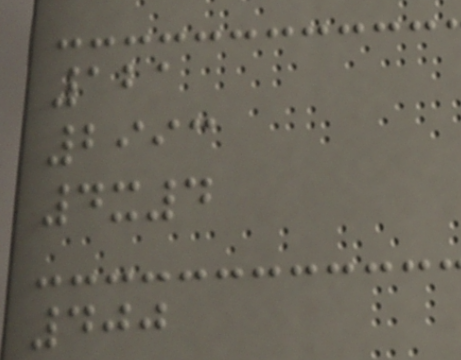121
2993
4x4
400
